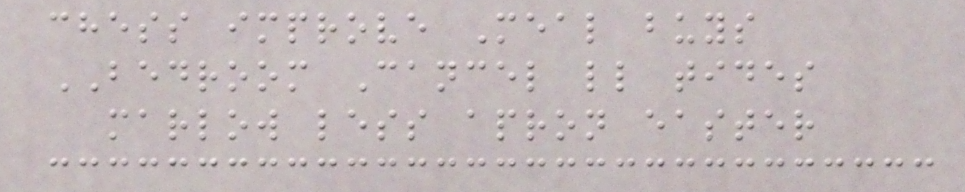chess improve Meal buys
BEDROOM Cancel ll tides
marlow less apron easter
